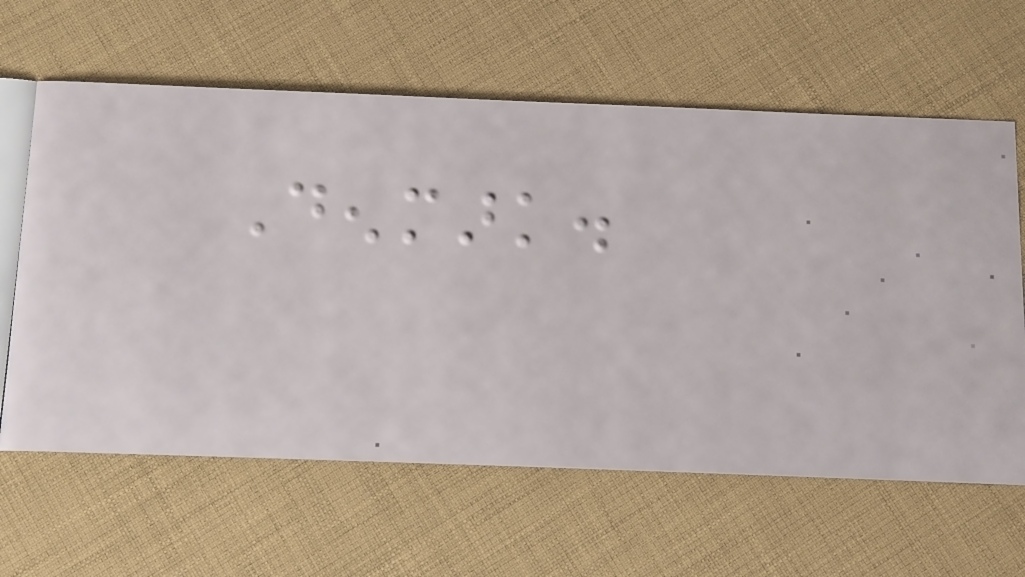Denmark.
